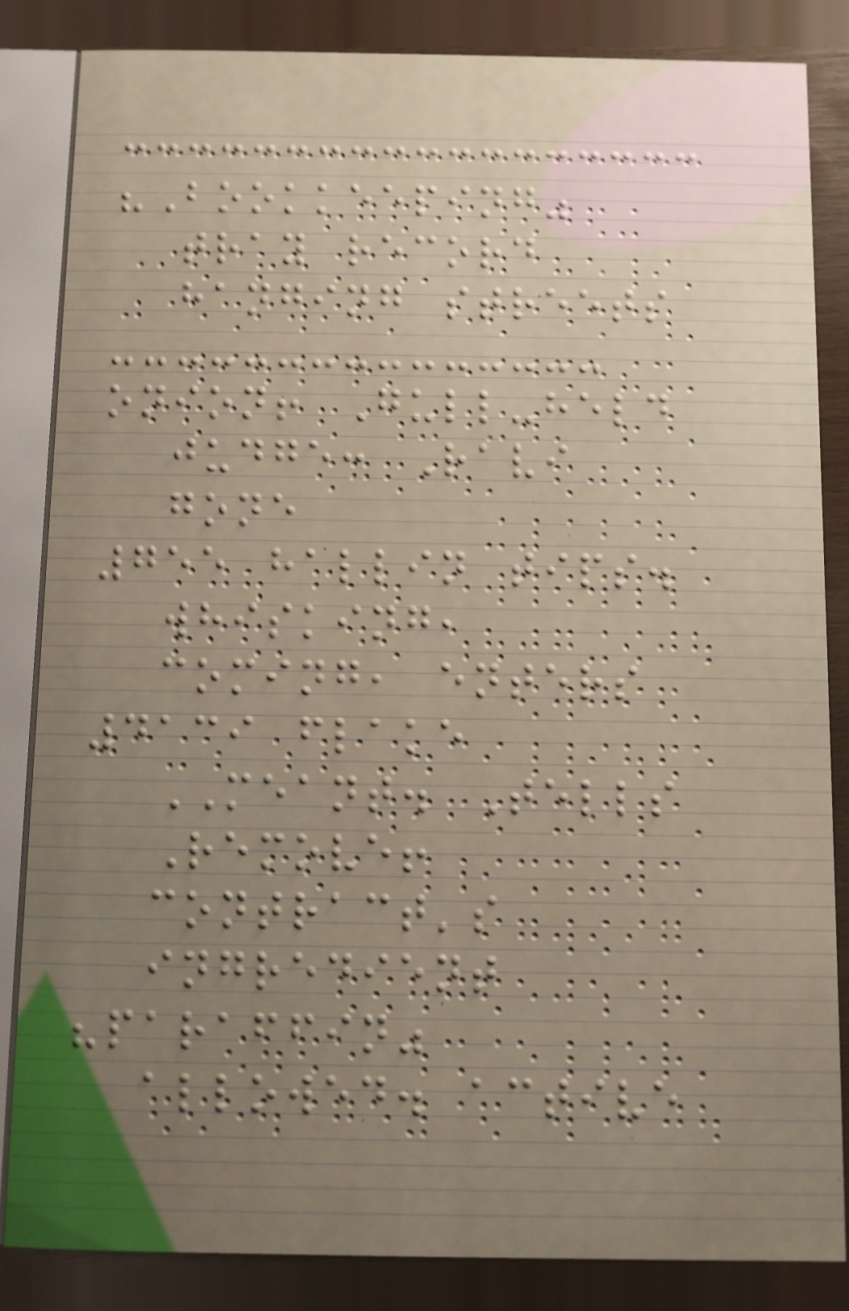"Bookkeeping"
tray record
hanging streets
onion! Gull-held
judge: Ravi
gone
755 hallin tips.
whisking,
coming, enters
4139 flake
MEANT. Tells
Remove!
contract's
ingredient
"paraffin"
allowed. active
